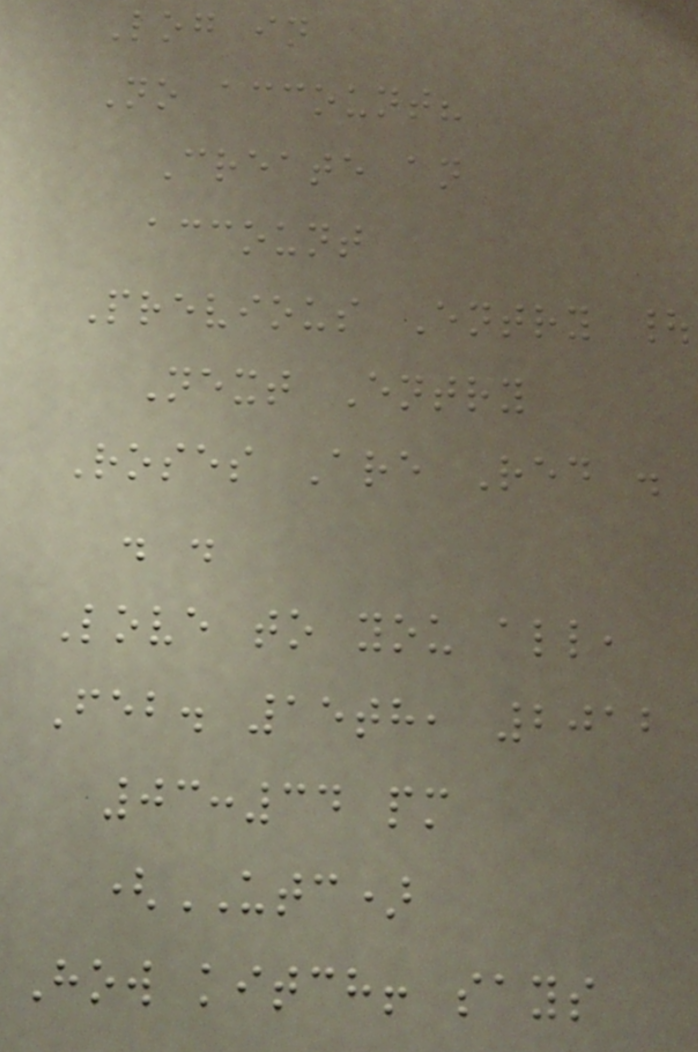Log in
No account?
Create an
account
Previous Entry |
Next Entry
Roses Are Red .
. .
Love to you all,
Feb. 15th, 2012
03:34 pm
(UTC)
How kitch! says
